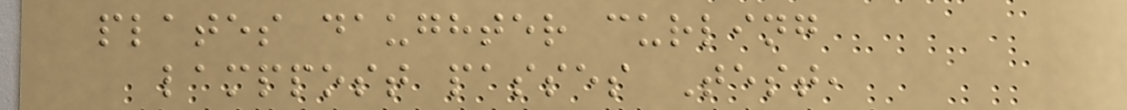plates daughter curling
lamppost passes Test,
